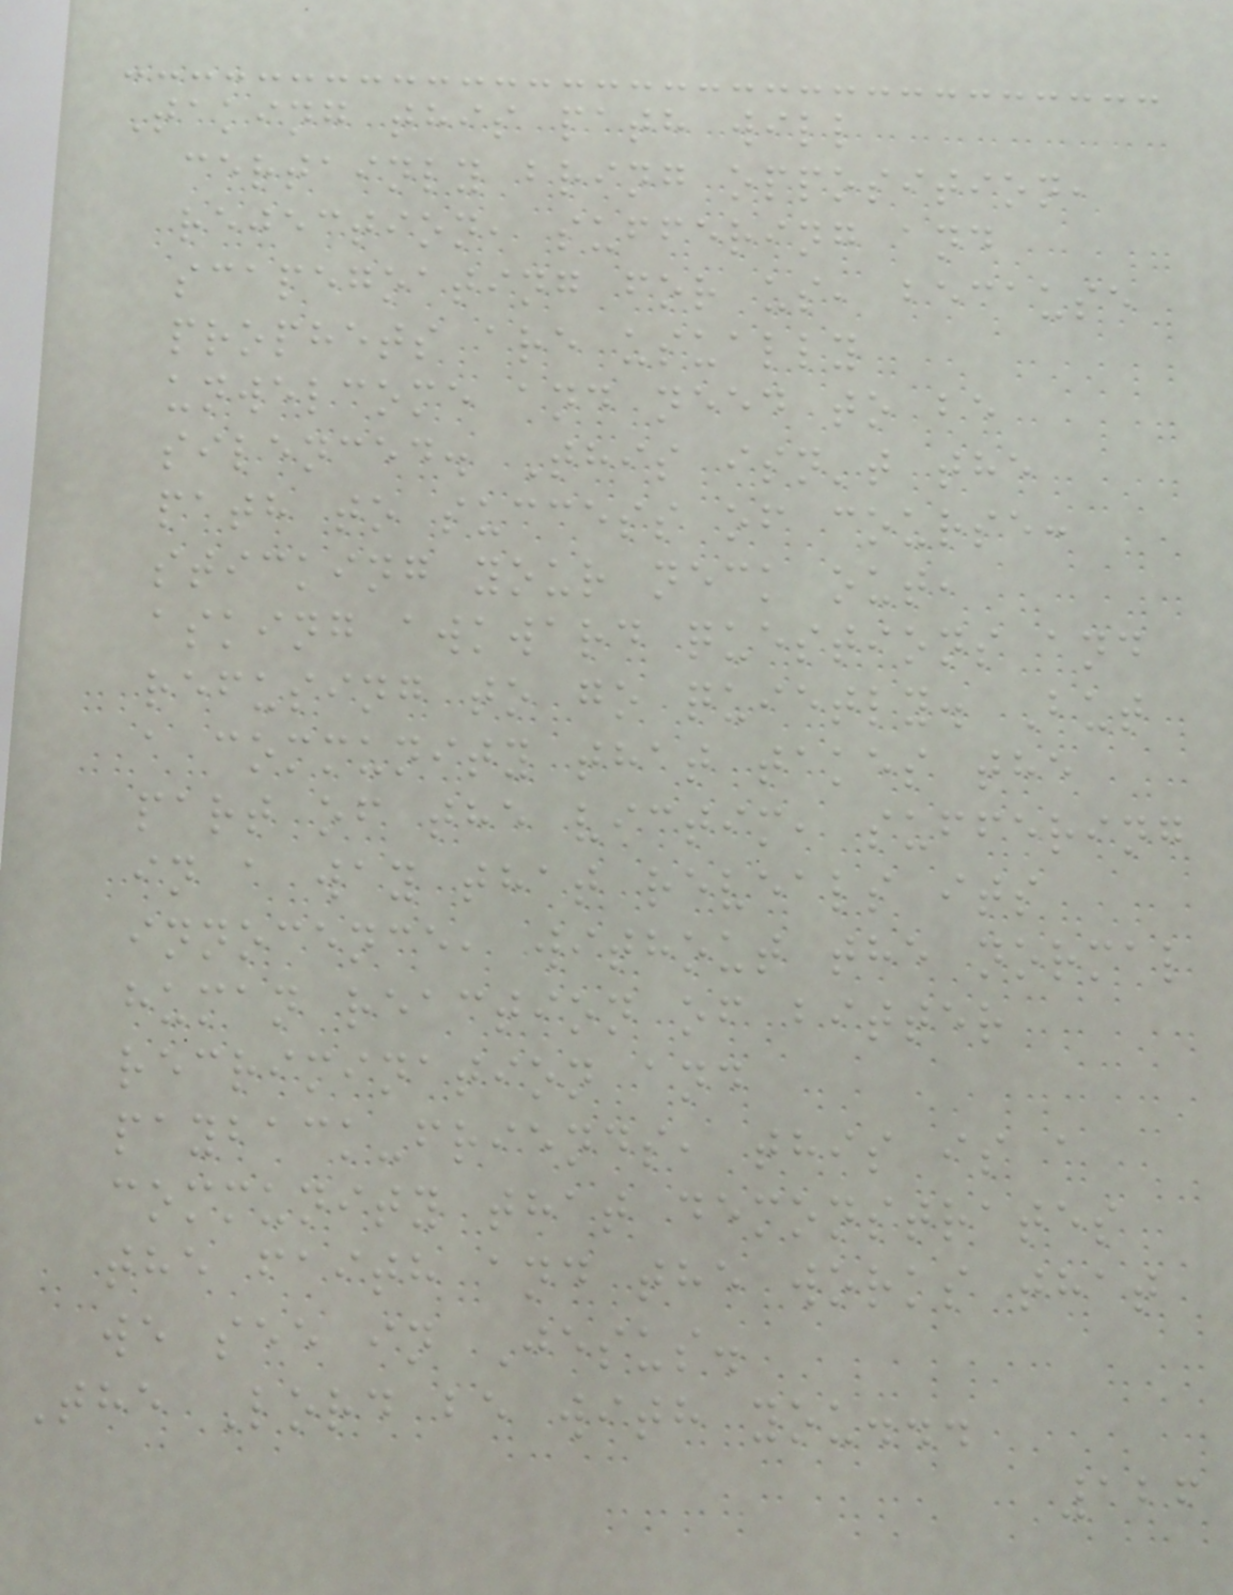Taking this path will
certainly bring opposition,
rejection, suffering and
scapegoating for us, because
prophets are usually
unwelcome and need to be
silenced. This isn't the
path to success of course:
sticking your neck out,
asking awkward questions and
refusing to go quietly. But
a community that takes the
part of the victim, suffering
in a way that reveals its
innocence, without the normal
human reaction of bitter
recrimination and
payback-friends, this is a
community that demonstrates
the faith and the works that
we see in Jesus.
The Lord be with you...
126
